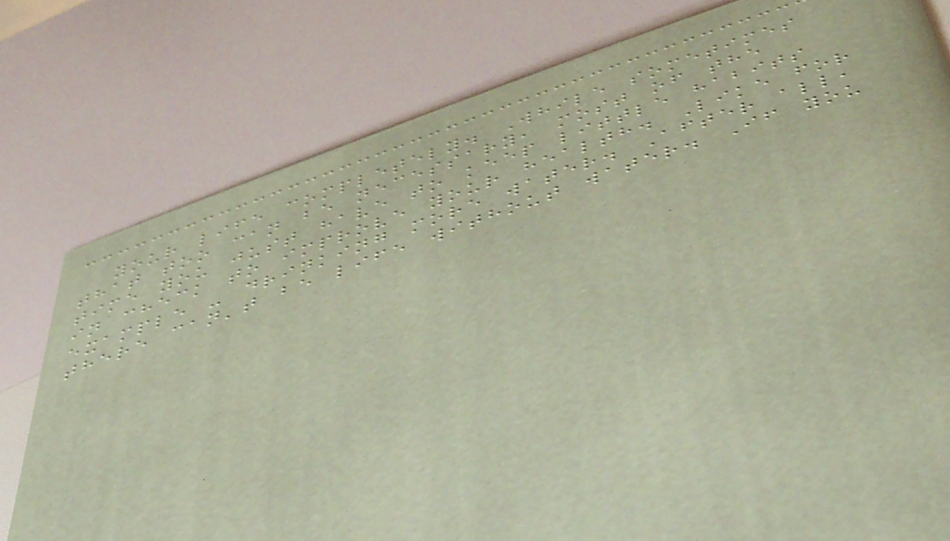your life completely. While sometimes
that too can be necessary, most of the
time you just have to keep little habits
in check to improve your health. Like for
example - drinking more water. After all,
there can't be life without water. If you
